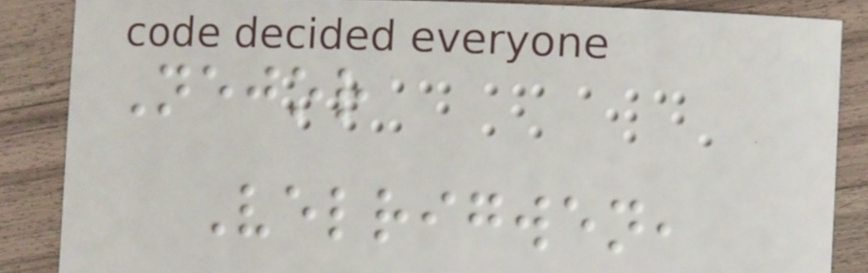Nejor
Velrigwen,
